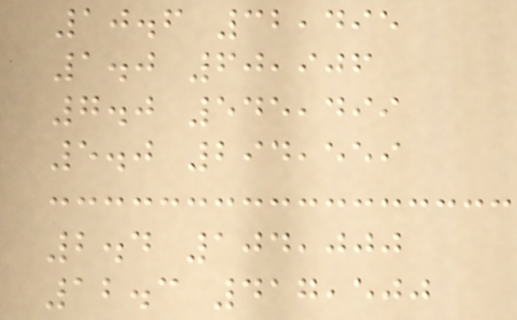10.6 32,495
1.0 60,906
7.0 545,499
5.0 294,559
2.4 104,000
12.3 417,500
